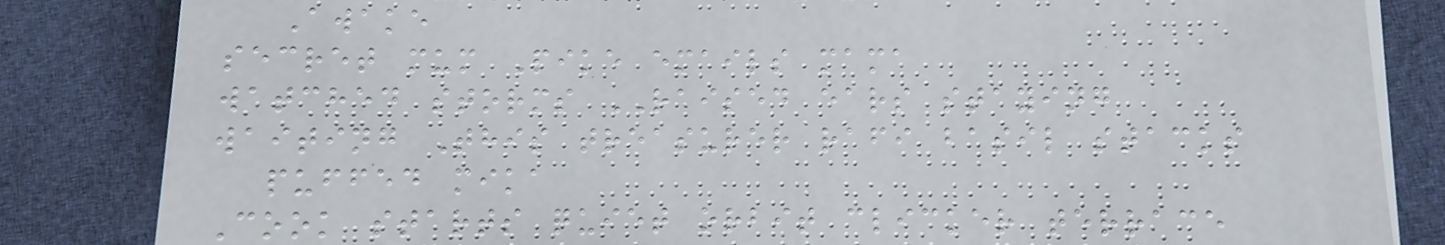Awake
secret mum Pike emails mama
watched storms RAISED ears staying
waiting This treasurer rafi basil stacks
puffed mika
Cook starts quiet orbit clicker terrace
